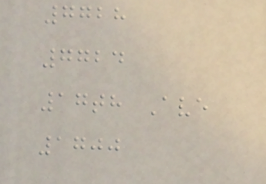7728
7724
17th Ave
1700
